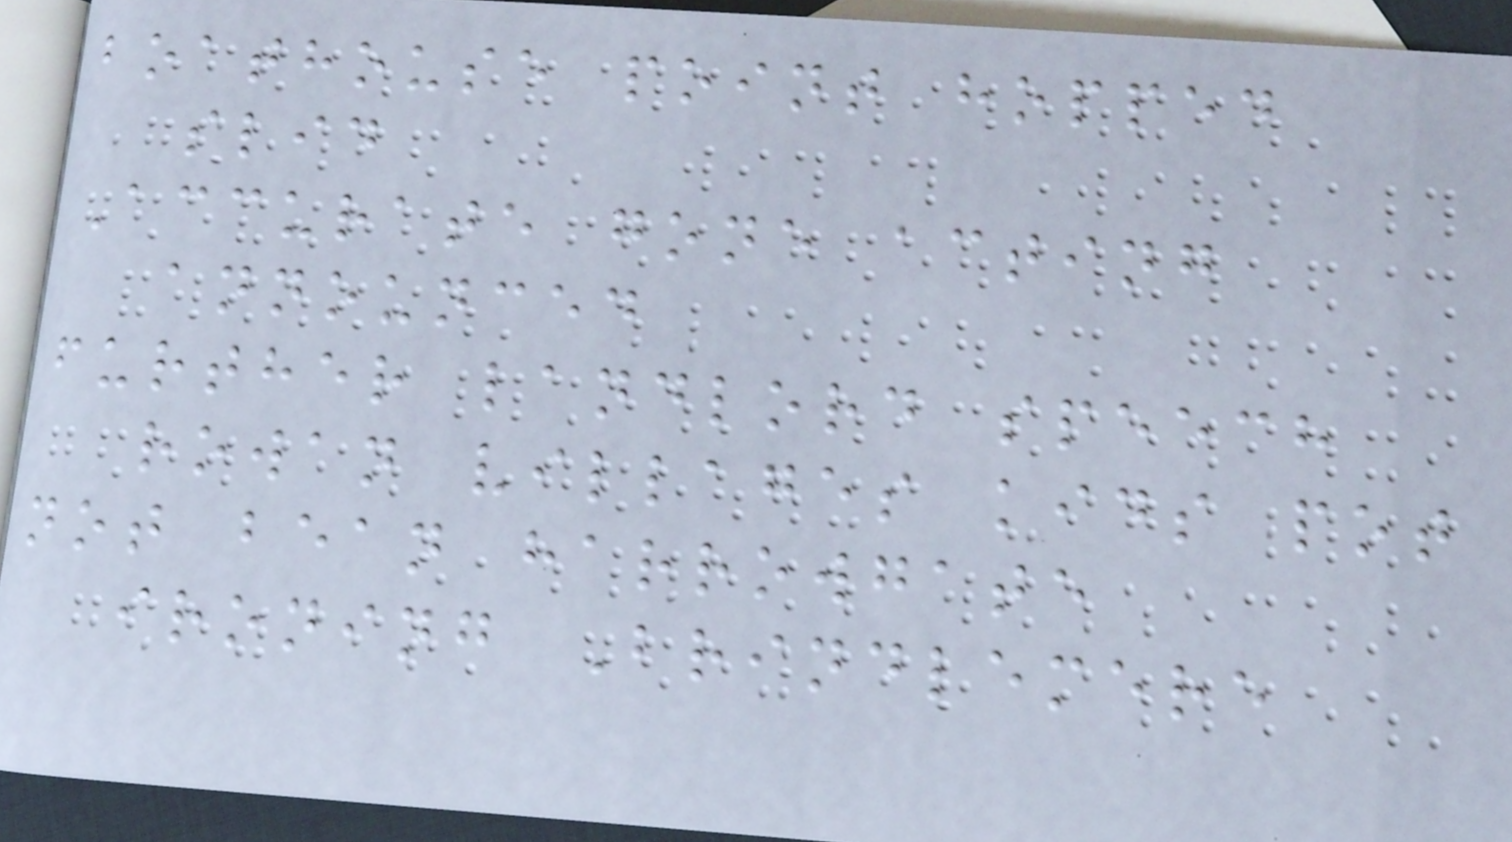boathouse point hopped
slid
Accurate gone acting
announced
further landlord speech
rowan villages kids pot
not bean harrowgate
ironing Brindlemere
